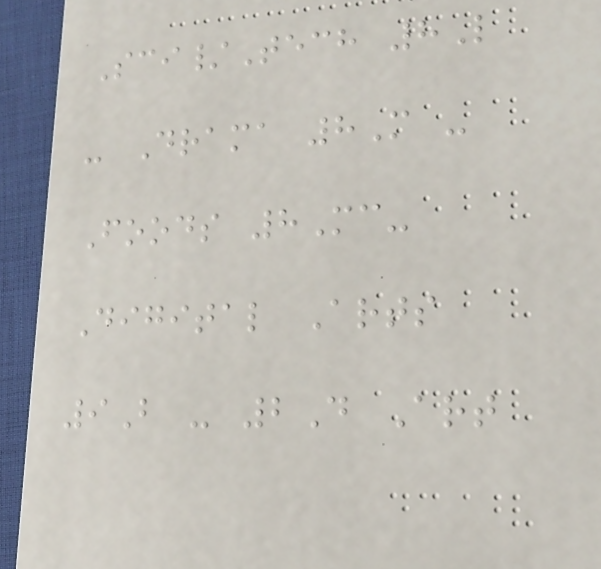Sci/Tech 8L
- Drama 8M -
Foods 8Mc-
Digital Arts
9B - 2D Art
